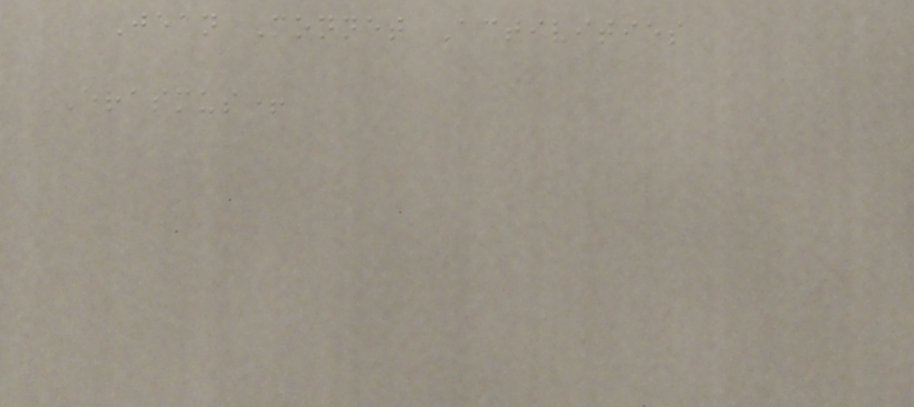Jean Monnet Activities
Erasmus+
